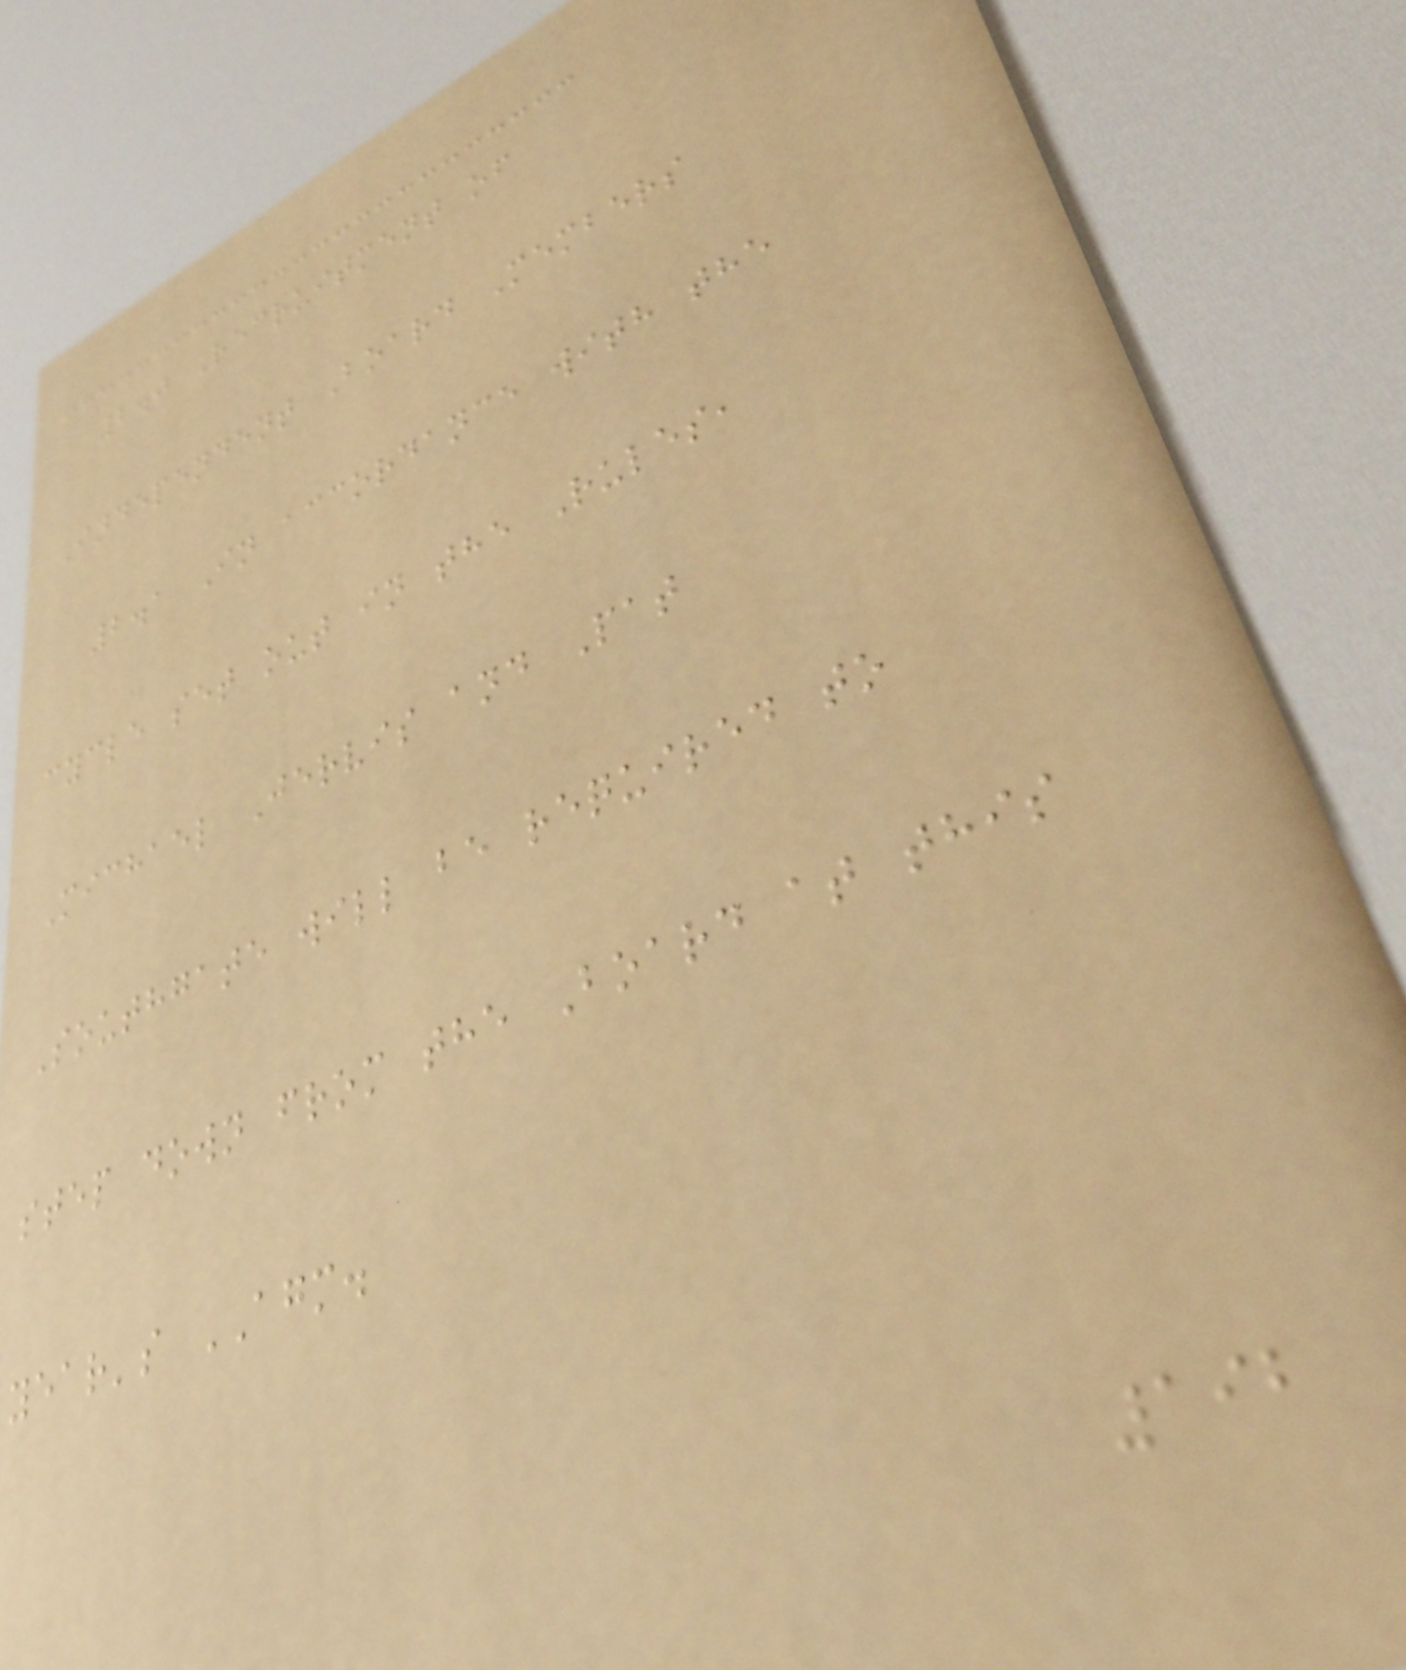2.0 Recruitment of
Independent Board Members
2.1 In accordance with the
cycle set out in the Rules,
Michael Jervis and Pat
Southgate will be required to
step down from the Board at this
year's AGM.
192
